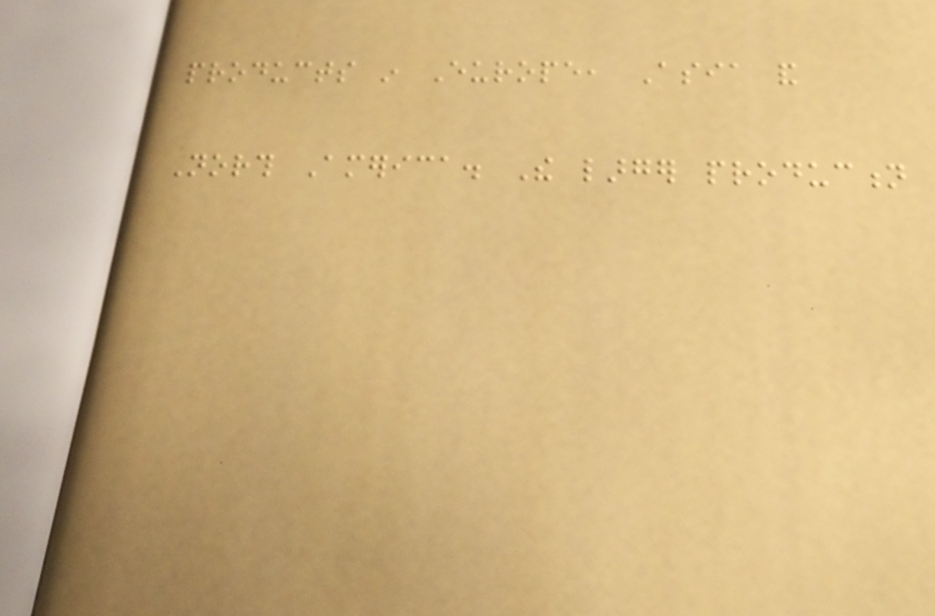products in Europe, Asia and
North America. The larger production
